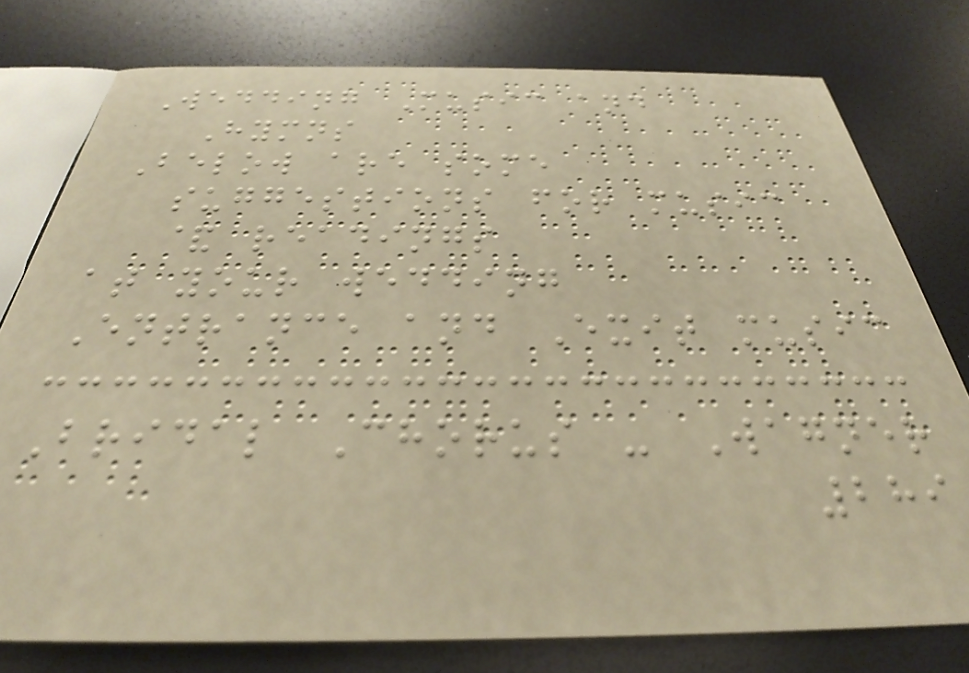Wedding Music and
Hymns
Below are some
suggestions for music
& readings
at your wedding
Entrance and Exit music
Bridal Chorus - Wagner
289
